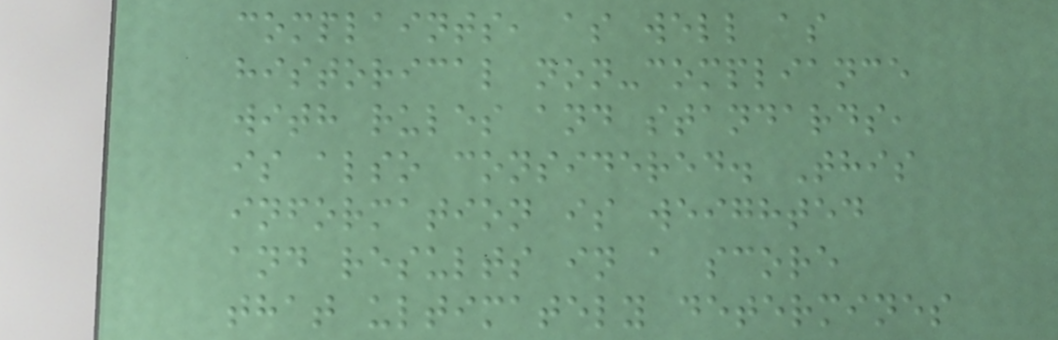complaints, as well as
historical non-compliance
with rules and standards,
is also considered. This
information is weighted
and results in a score
that ultimately determines
